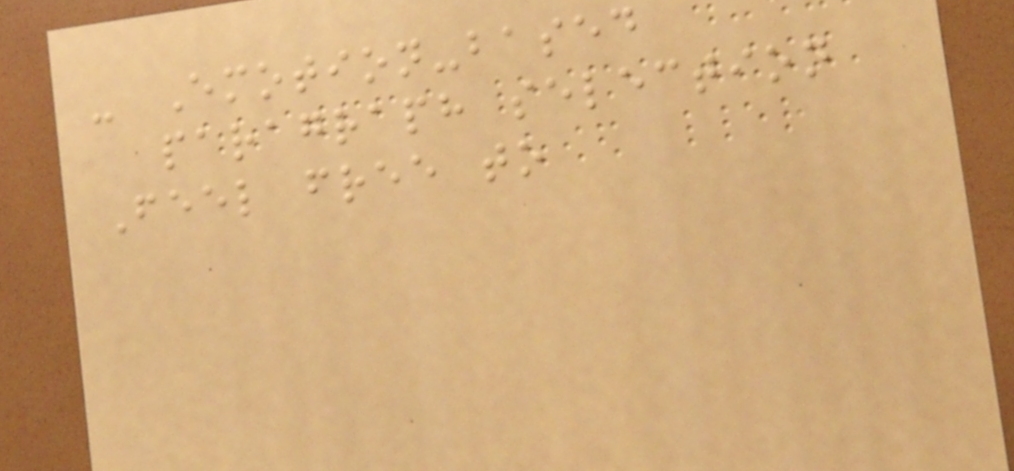- Emotion-based
paragraph selection
Feel free to
